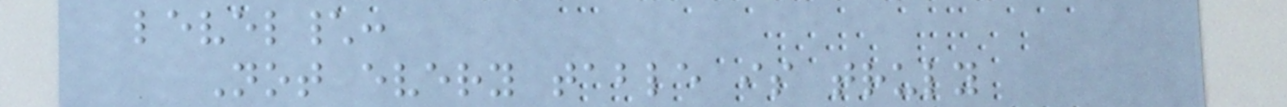level\:
Not every table is truly
